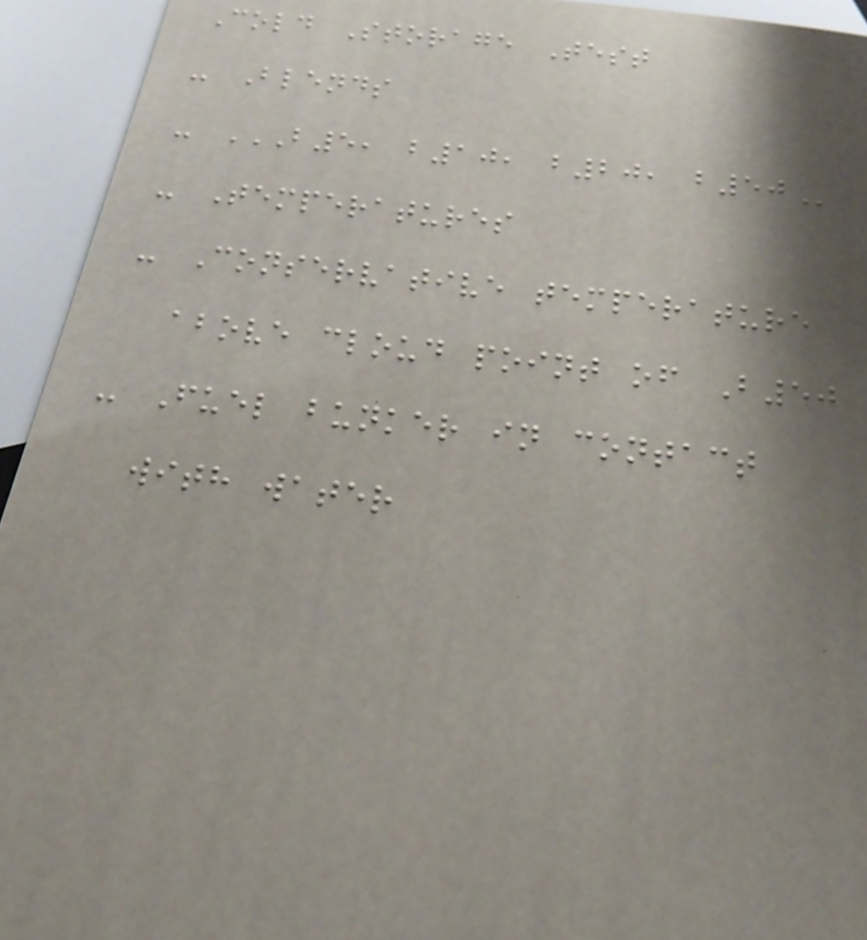Cold Storage Test
- Blends
- B5, B10, B20, B50
- Temperatures
- Conservative temperature
above cloud point of B50
- Fuel bunker in contact
with water
